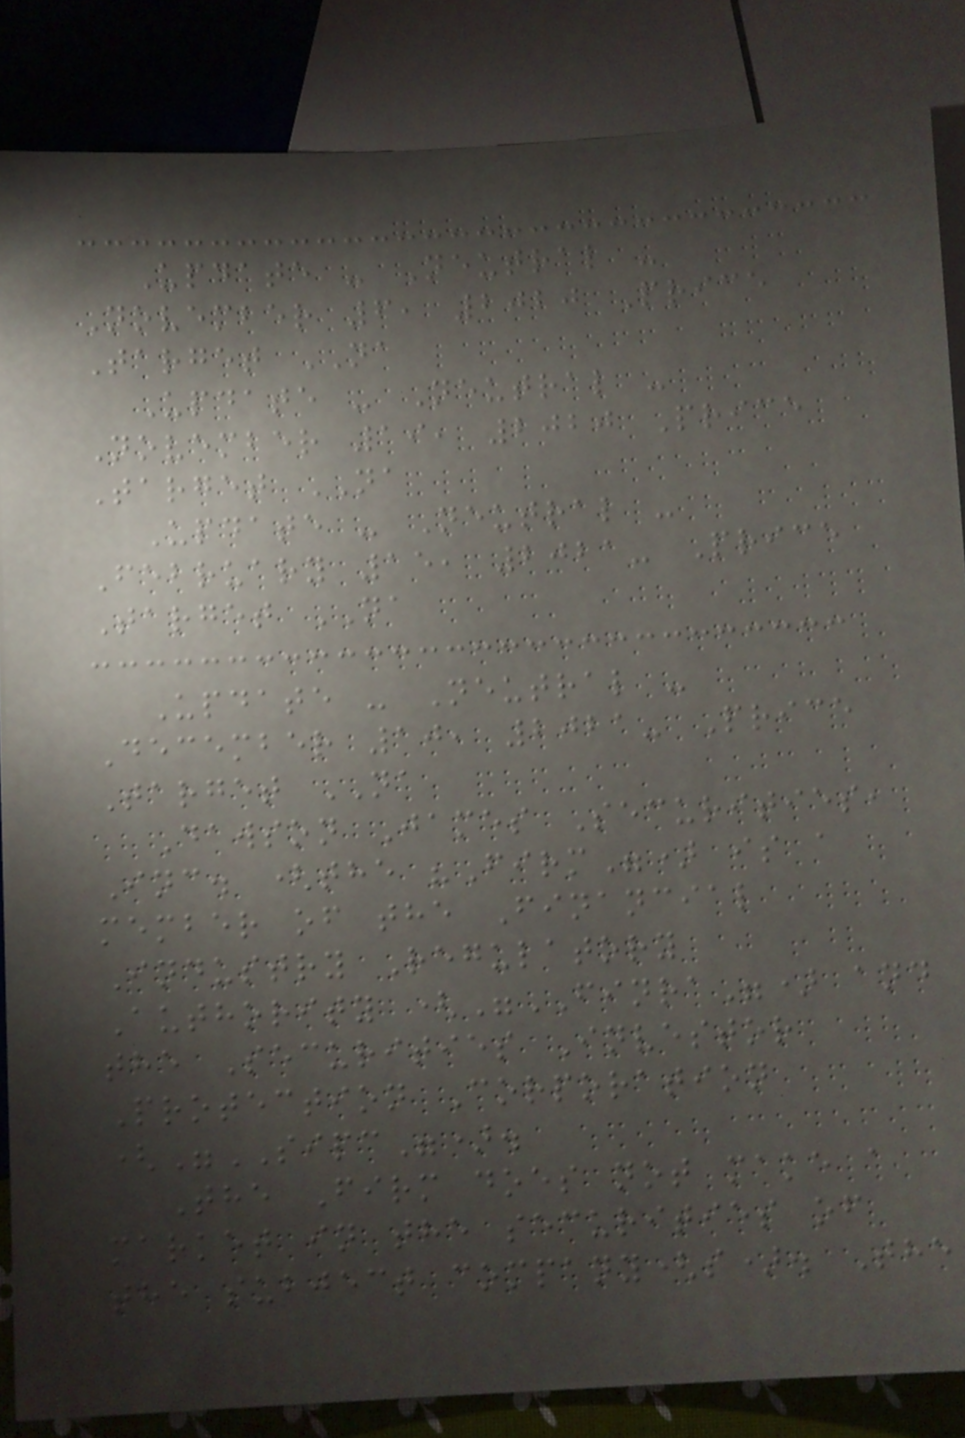Update - Neutral -
November 6, 2020 Price
Target NA
Update - Neutral -
November 19, 2020 Price
Target NA
Update - Neutral -
February 15, 2021- Price
Target NA
Update - Neutral -
December 10, 2021- Price
Target NA
Dawson James Securities,
Inc. (the "Firm") is a
member of the Financial
Industry Regulatory
Authority ("FINRA") and
the Securities Investor
Protection Corporation
("SIPC").
The Firm does not make a
market in the securities of
the subject company(s). The
